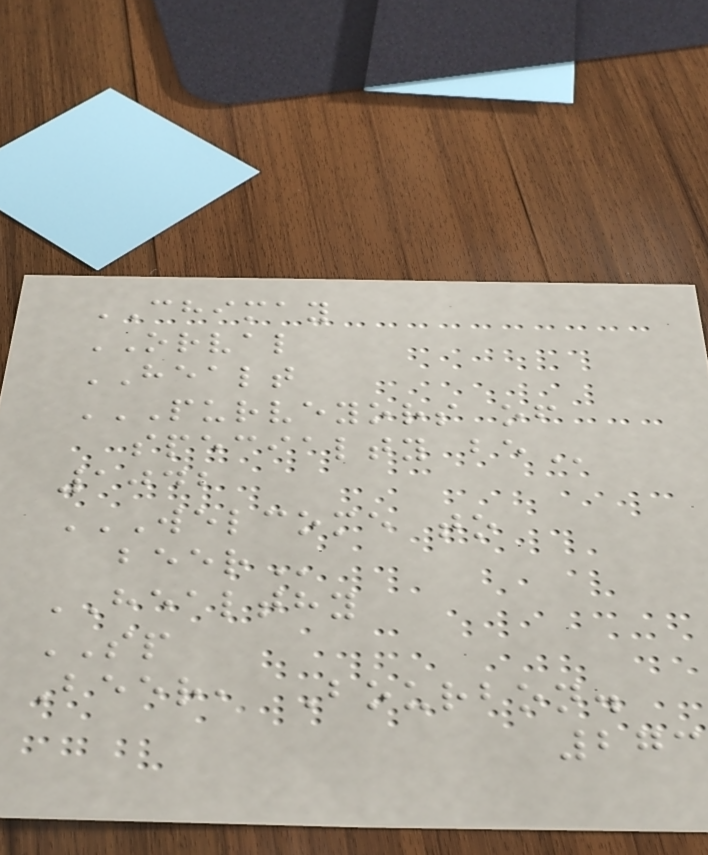CHIMAY
ORVAL
HEALT
PURVEYORS OF
SPECIALTY BE
1042
WELCOME TO
BEER
HEALTHY
SP
Beer, Bourbon.
273
